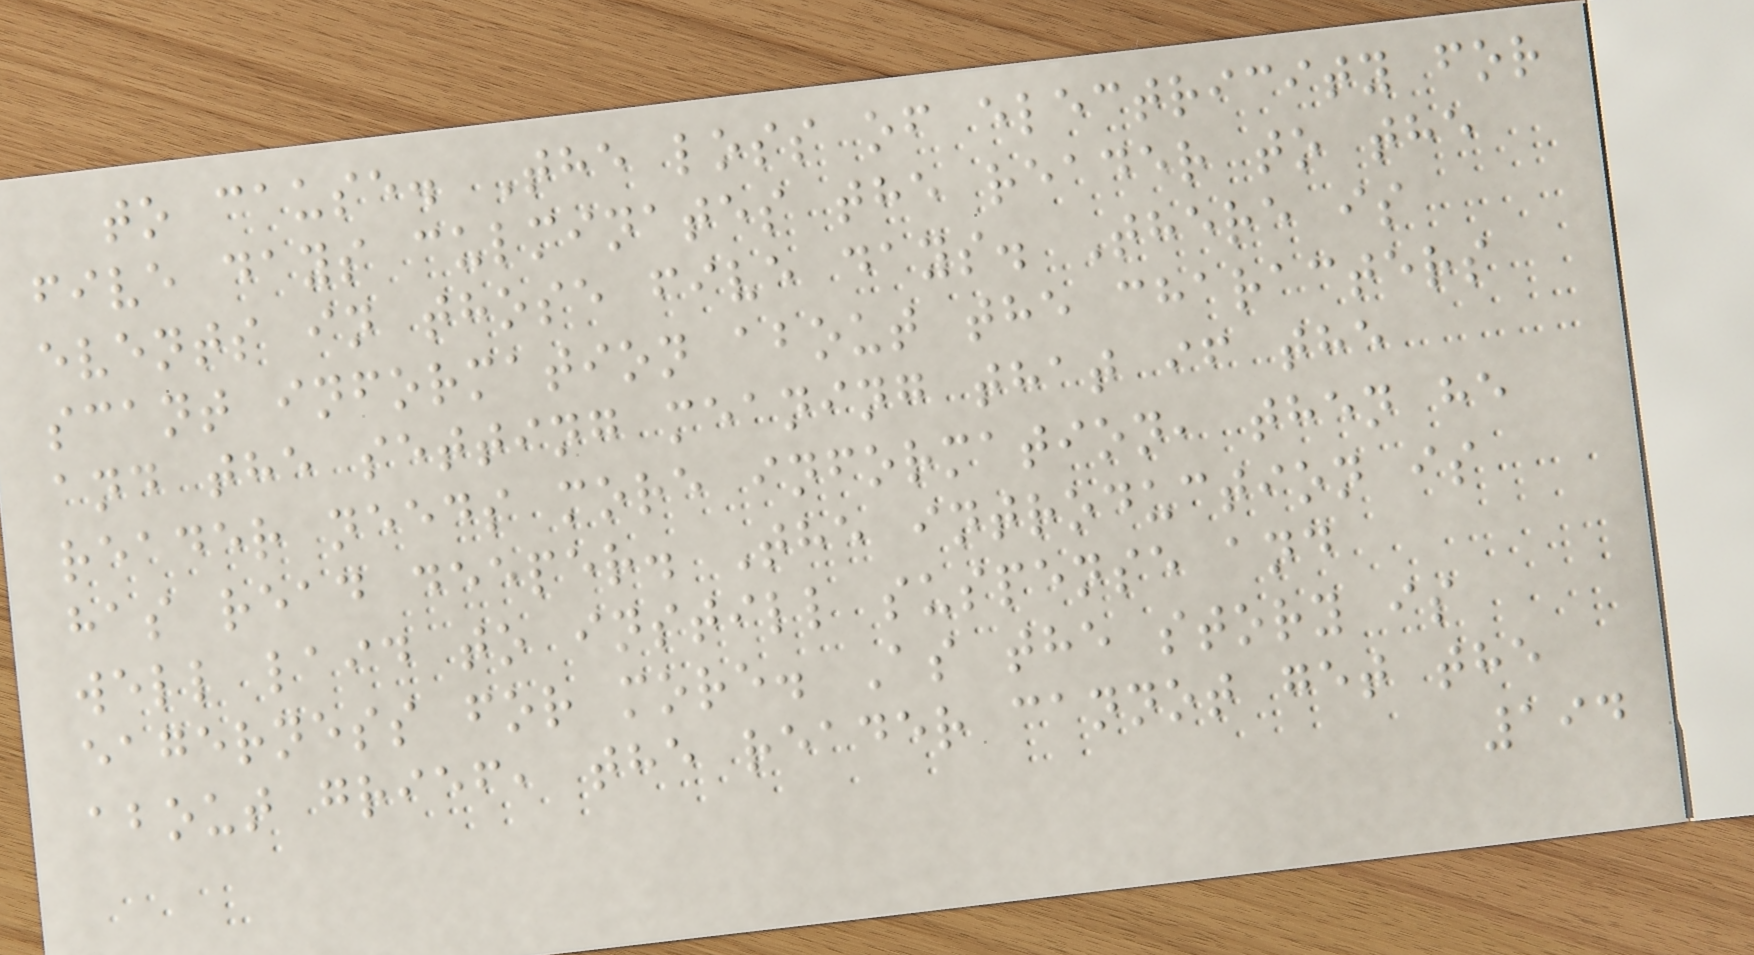to cause. The loss of electricity for
five days culminates the reader to the
events in those five days. There is
scant information about the characters
and the setting meaning that if the
reader needs more information, then he
has read deeper. The introduction is
well laid to instill suspense and
eagerness for more. As the story is
about grief, the reader cannot get the
194
